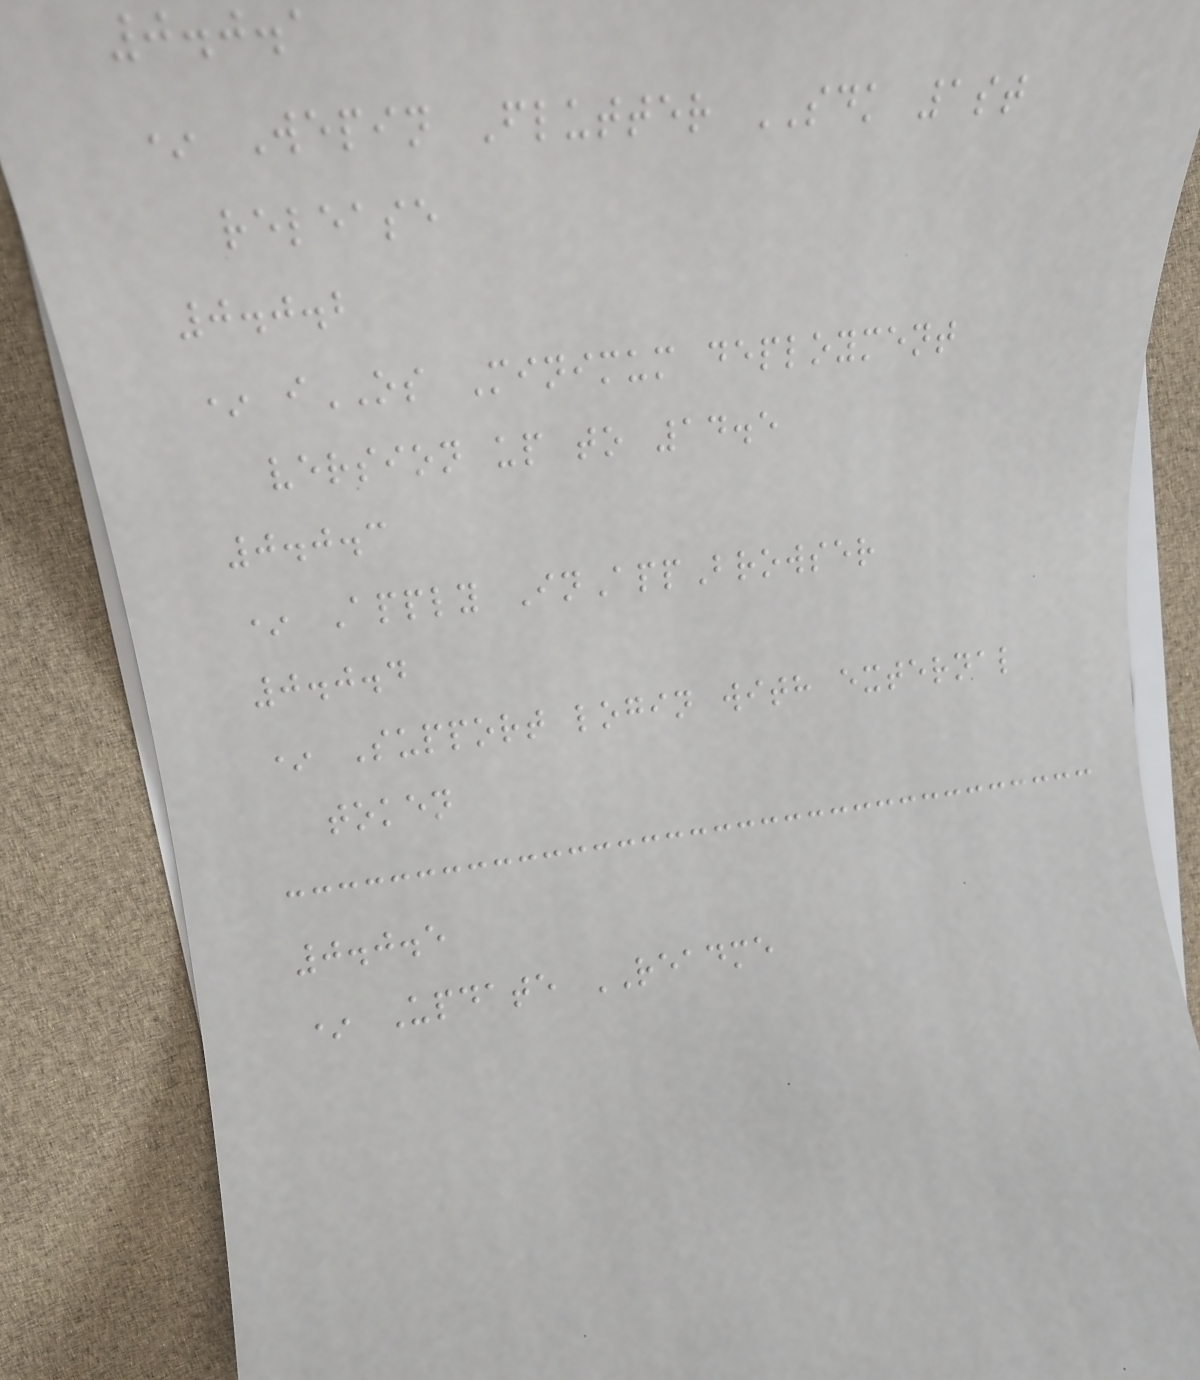0.0.1
* Wepin Flutter SDK 1st
release
0.0.2
* iOS Minimum deployment
version up to 14.5
0.0.3
* Apply InAppBrowser
0.0.4
* Support login with external
token
0.0.5
* Update README
